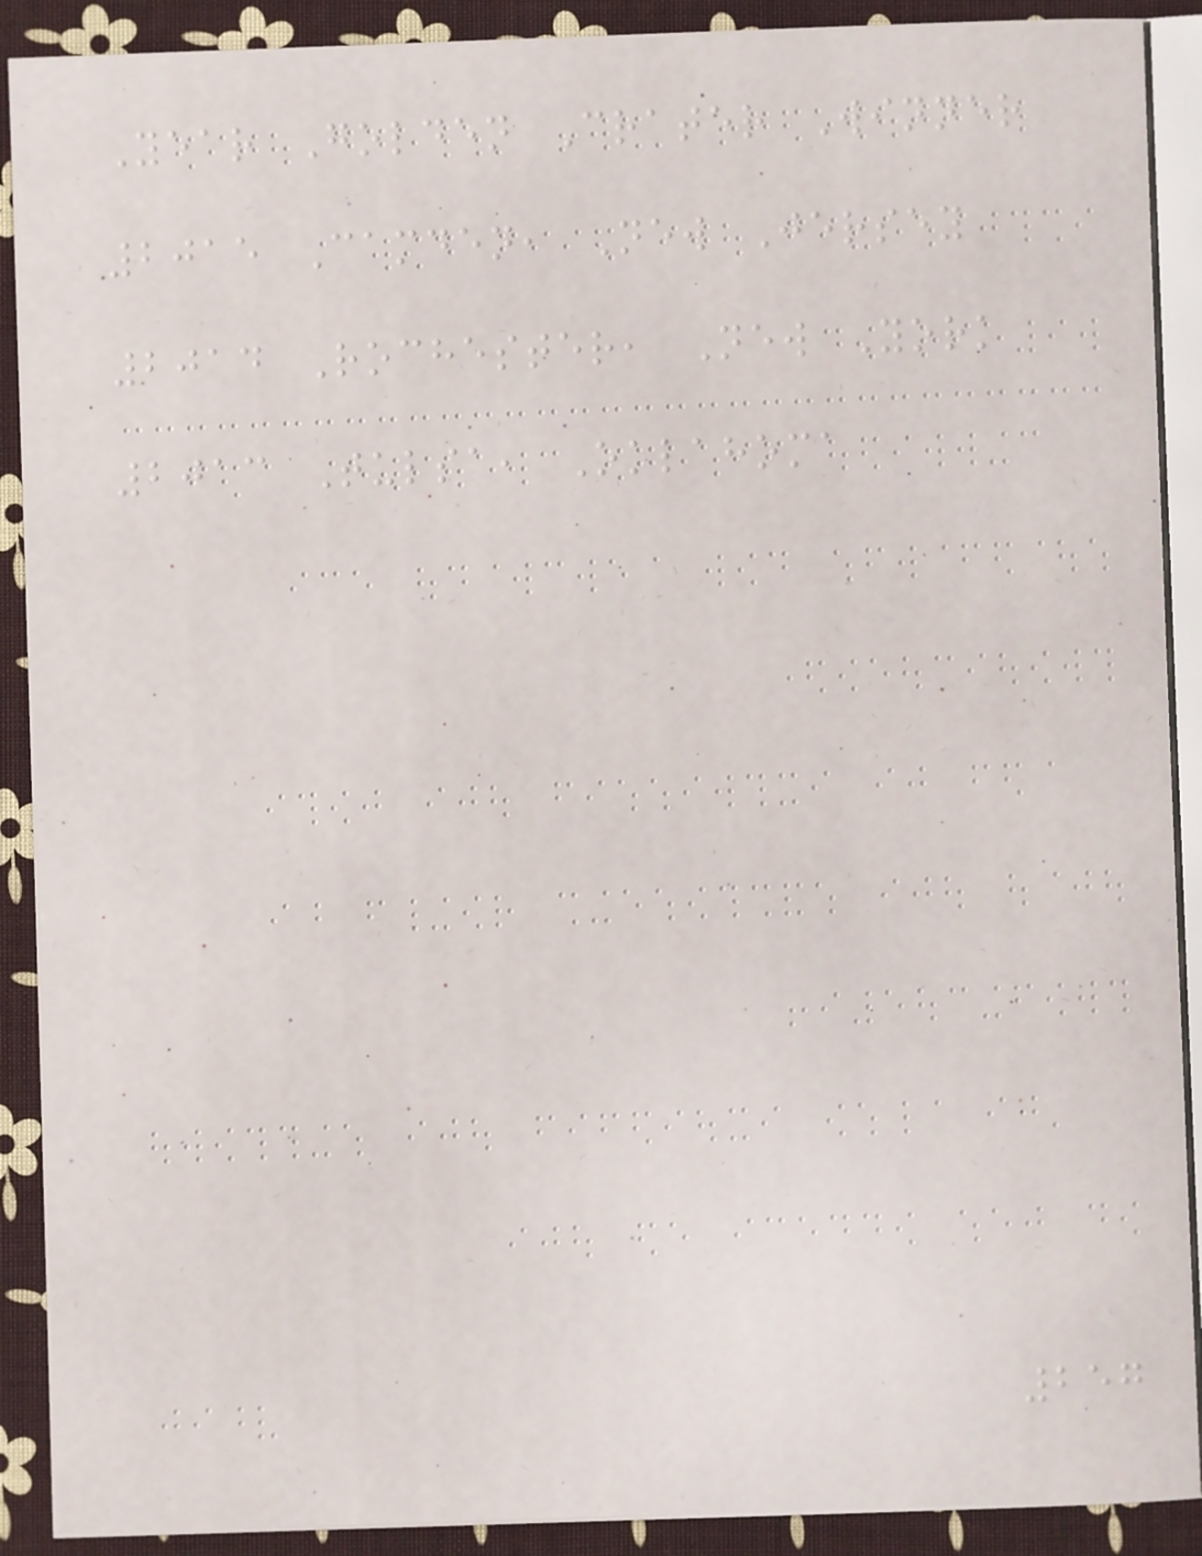Year Golden Crater Winner
2015 Camden, New Jersey
2014 Rochester, New York
2013 Tulsa, Oklahoma
257
